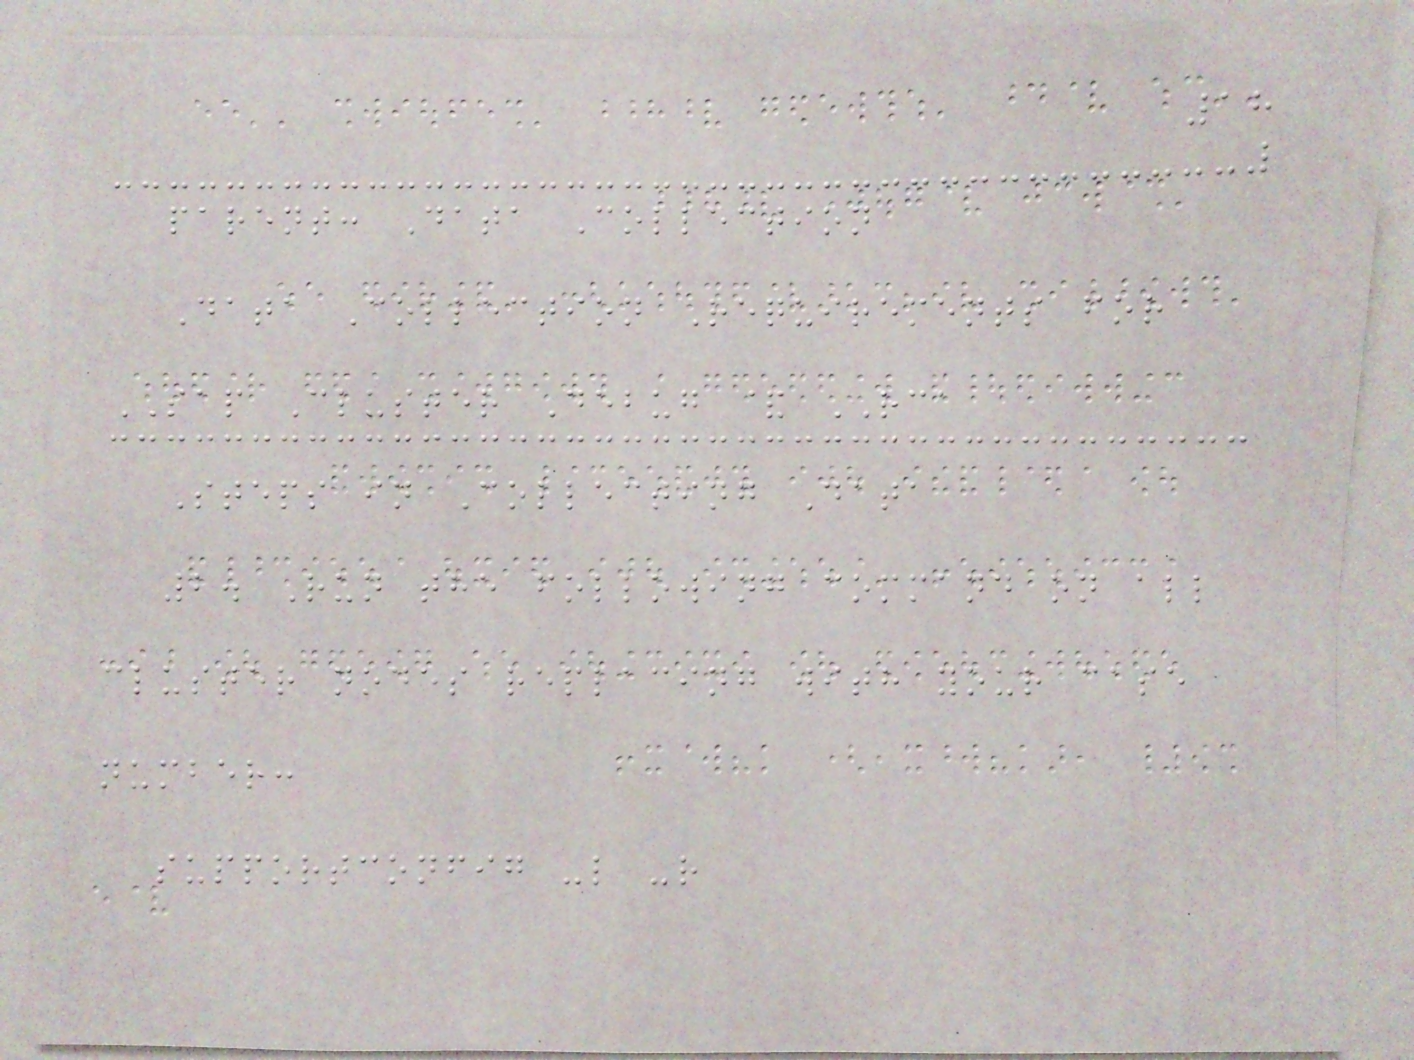18
parent: Data Collection
Data Collection Requirements for
SAP Cluster Debug & RCA
Steps in Collecting Data
2. Run the following command on all
cluster nodes replacing with your case
number:
supportconfig -l -r
